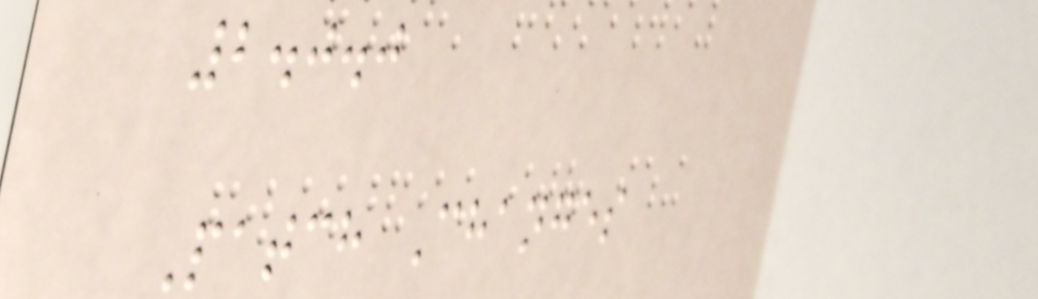2.0.0
Patch Changes
